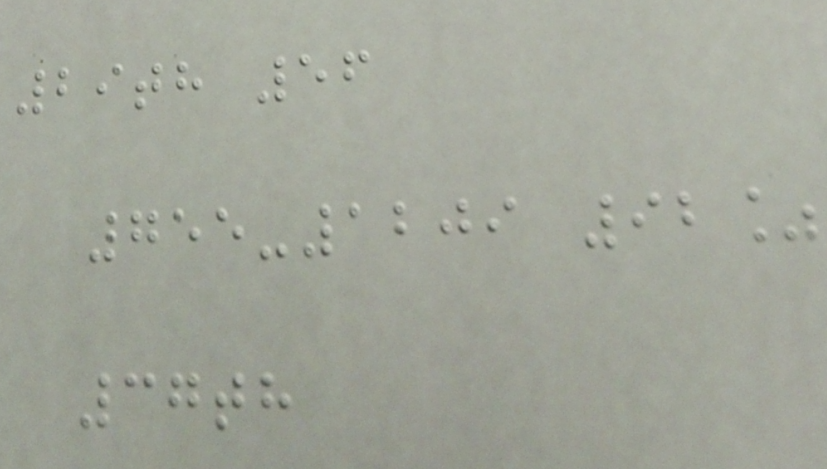29th 56
755-1209 92%
37th
